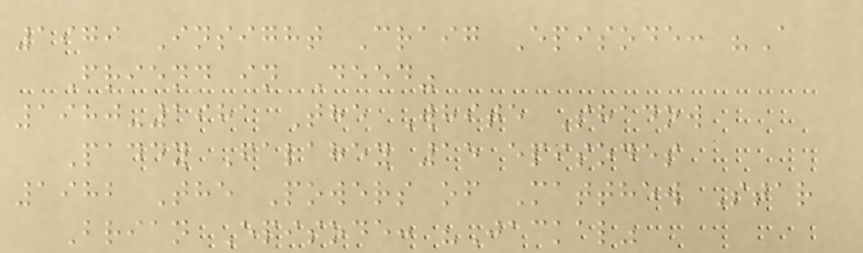1979 Insight Craig Episode: "A
Friend in Deed"
1980-1981 The White Shadow
Paddy Falahey 15 episodes
1982 The Powers of Matthew Star
Brian Episode: "Jackal"
